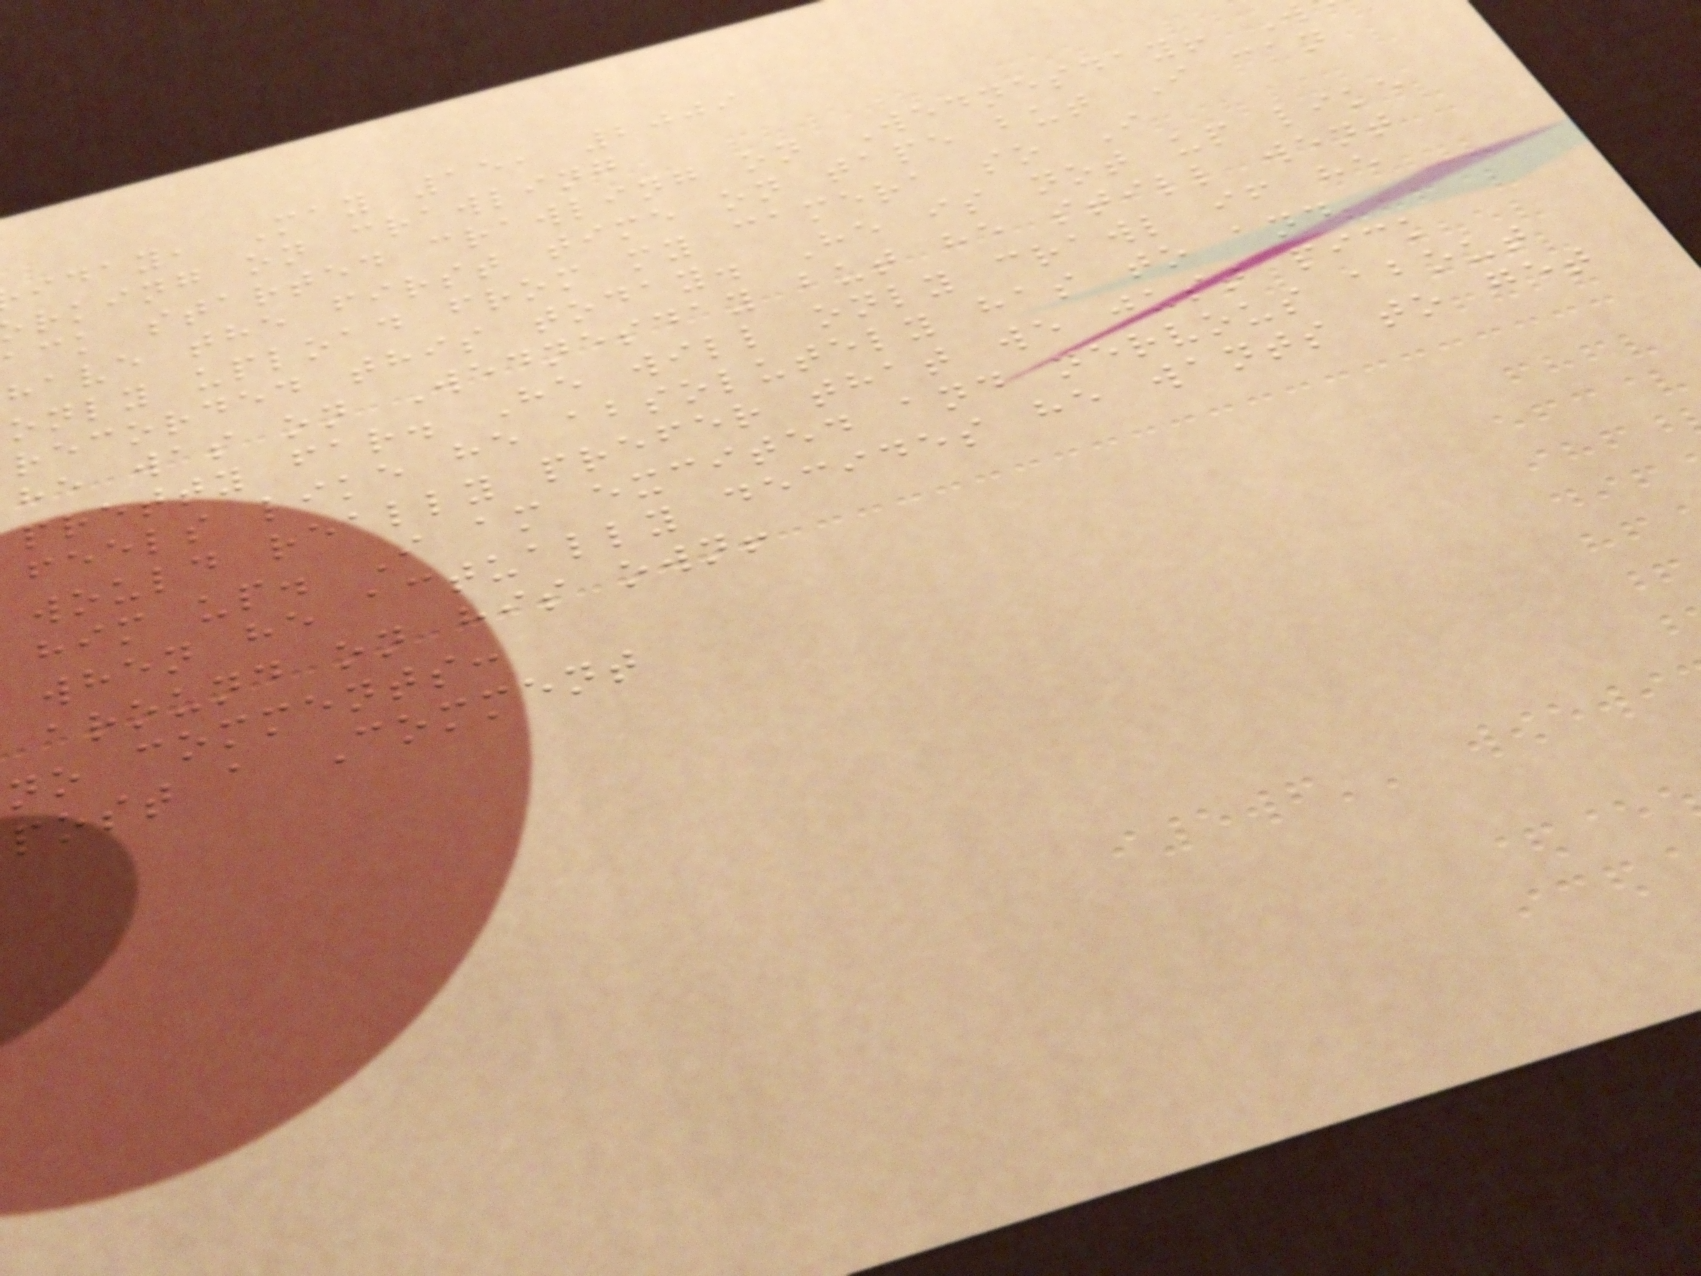iday, May 15, 2009
rking on crawling
ack started crawling on Wednesday! W
have the first time on tape but I can
only upload from my camera so I
recorded this today. He is not up like
he was on Wednesday but he still went
pretty far. He will only crawl if he
feels like he absolutely has to and
would really prefer that we just pick
him up. I am excited and nervous about
when he actually decides he wants to get
around on his own!
no comments:
post a Comment
